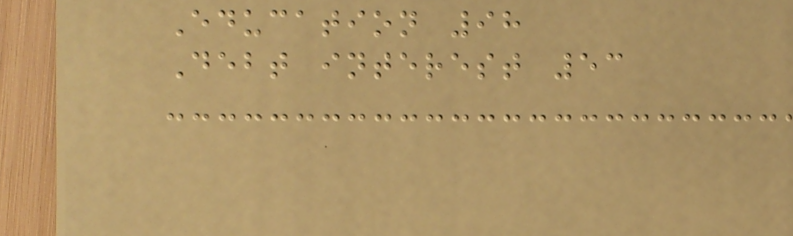Education 98
Debt interest 53
